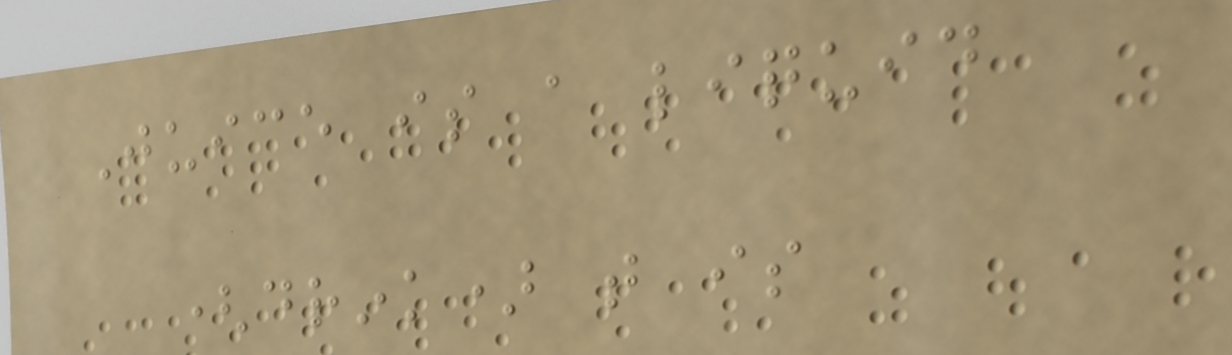Juice is a liquid
(drink) that is
